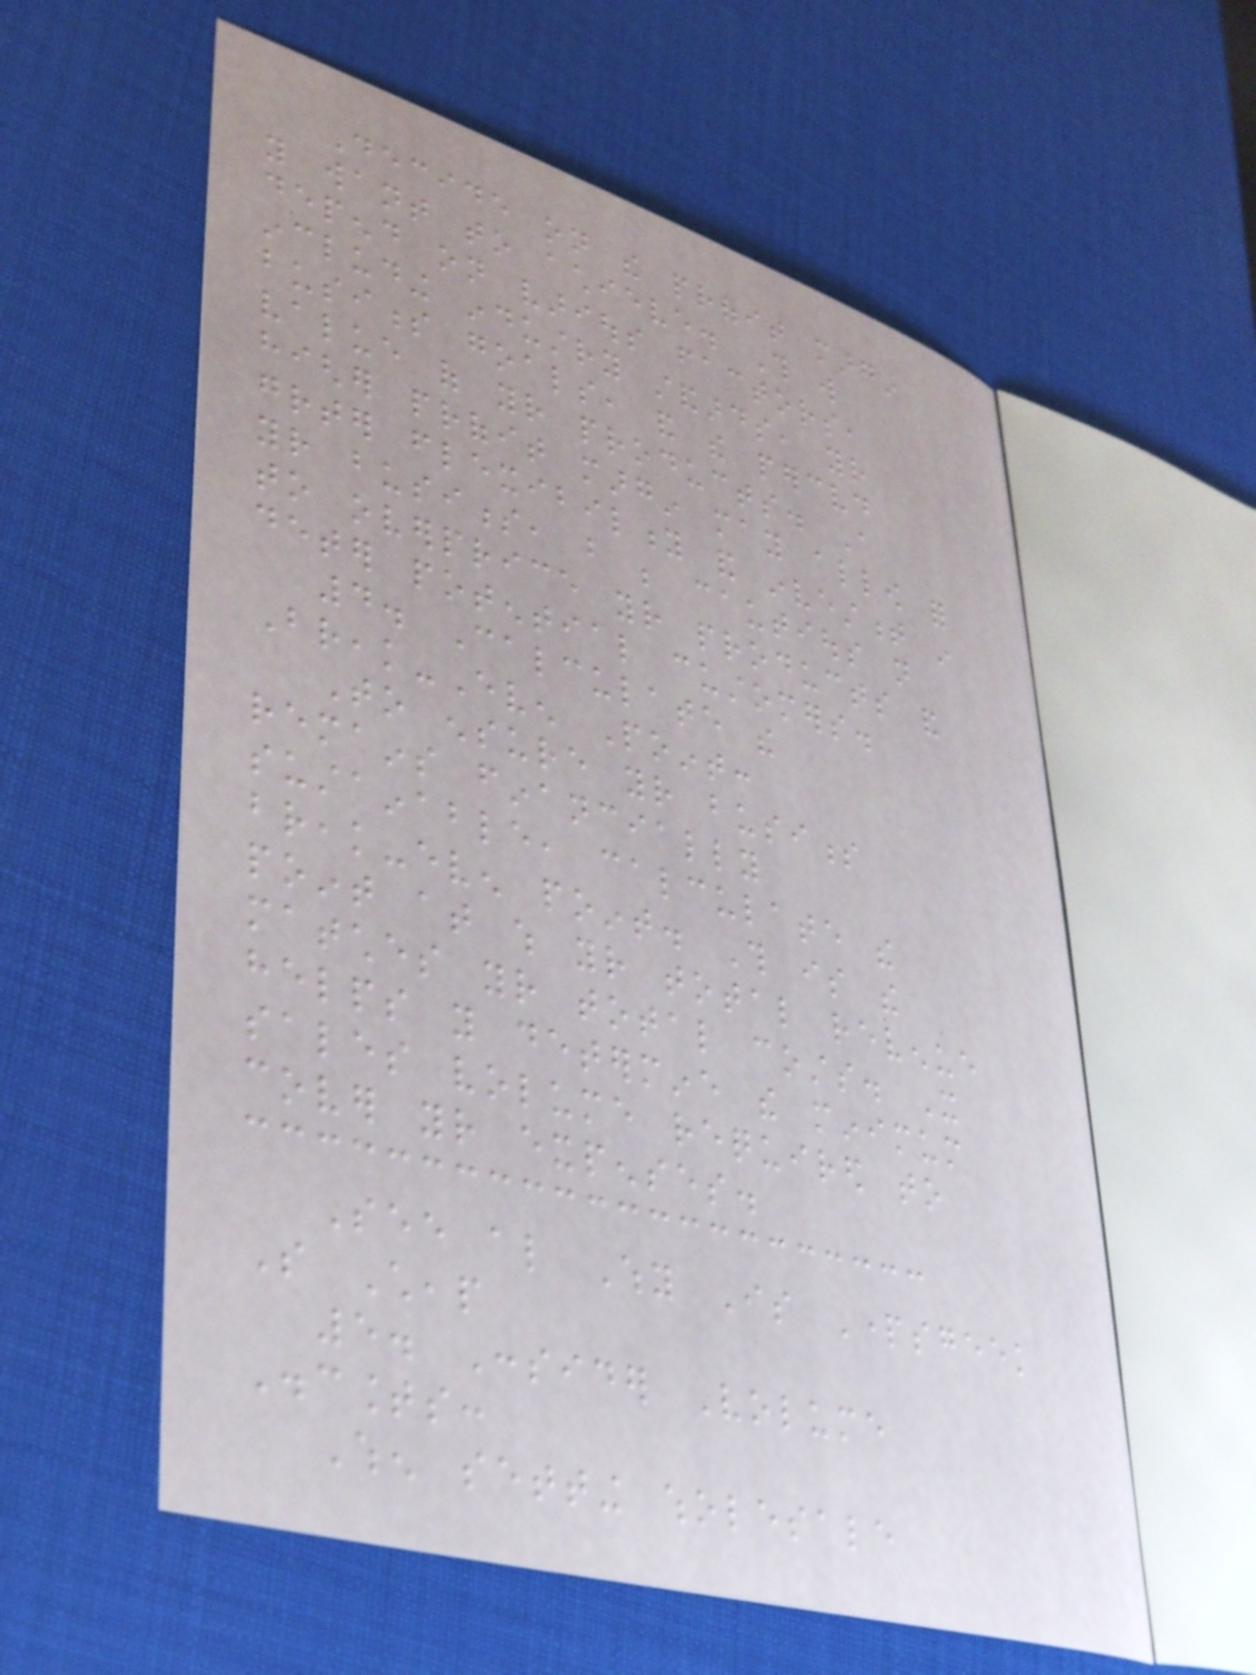Decide on the profit margin
you want to achieve. This will
depend on various factors,
including industry standards, your
business goals, and the perceived
value of your products. A
higher profit margin may allow for
greater flexibility and investment in
your business, but be cautious not
to overprice your products and
deter potential customers.
4. Calculate the
Break-Even Point:
To ensure your business
remains financially
sustainable, calculate the
break-even point. This is the
point at which your total revenue
matches your total costs. It
helps you determine the minimum
sales volume required to
cover your expenses.
See also Why Is Partsgeek
So Cheap
5. Consider Volume
Discounts:
When setting wholesale
